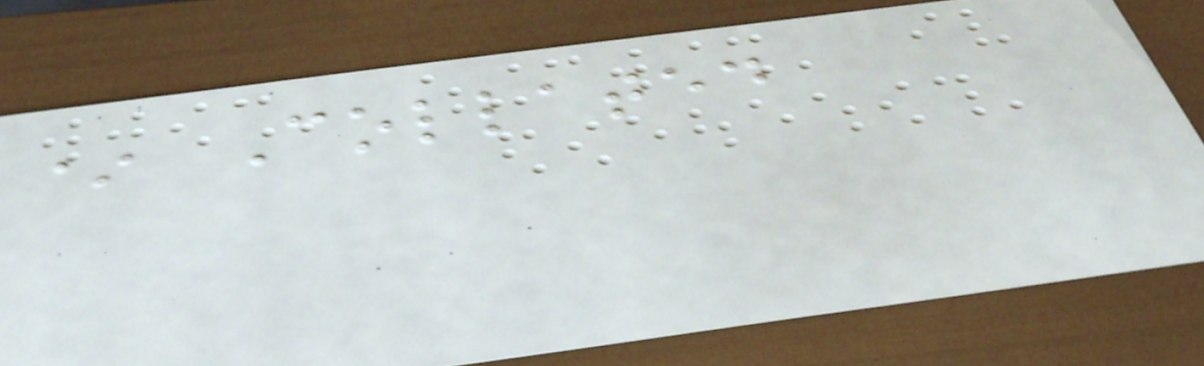* Collated
